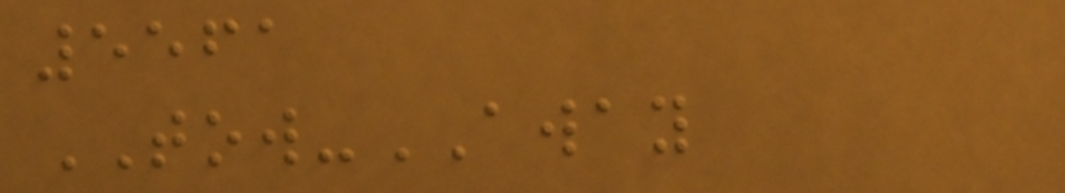5561
TOW-AWAY
